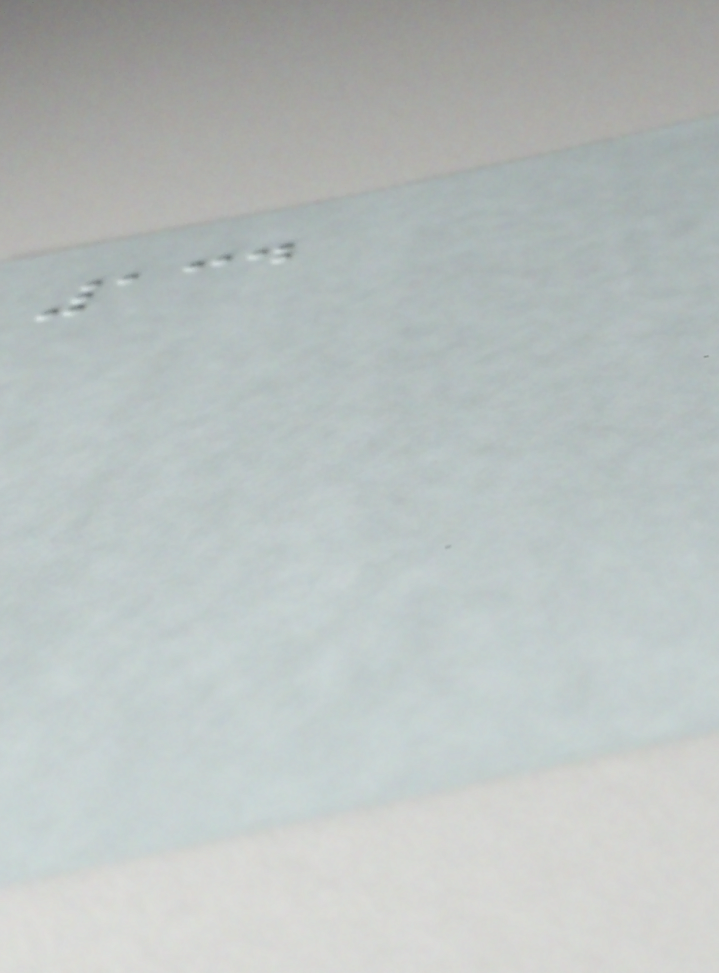134
